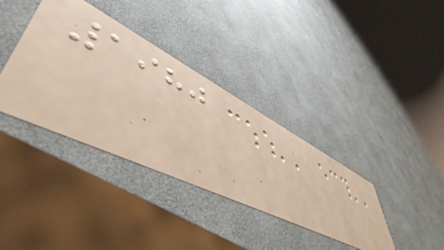1980
